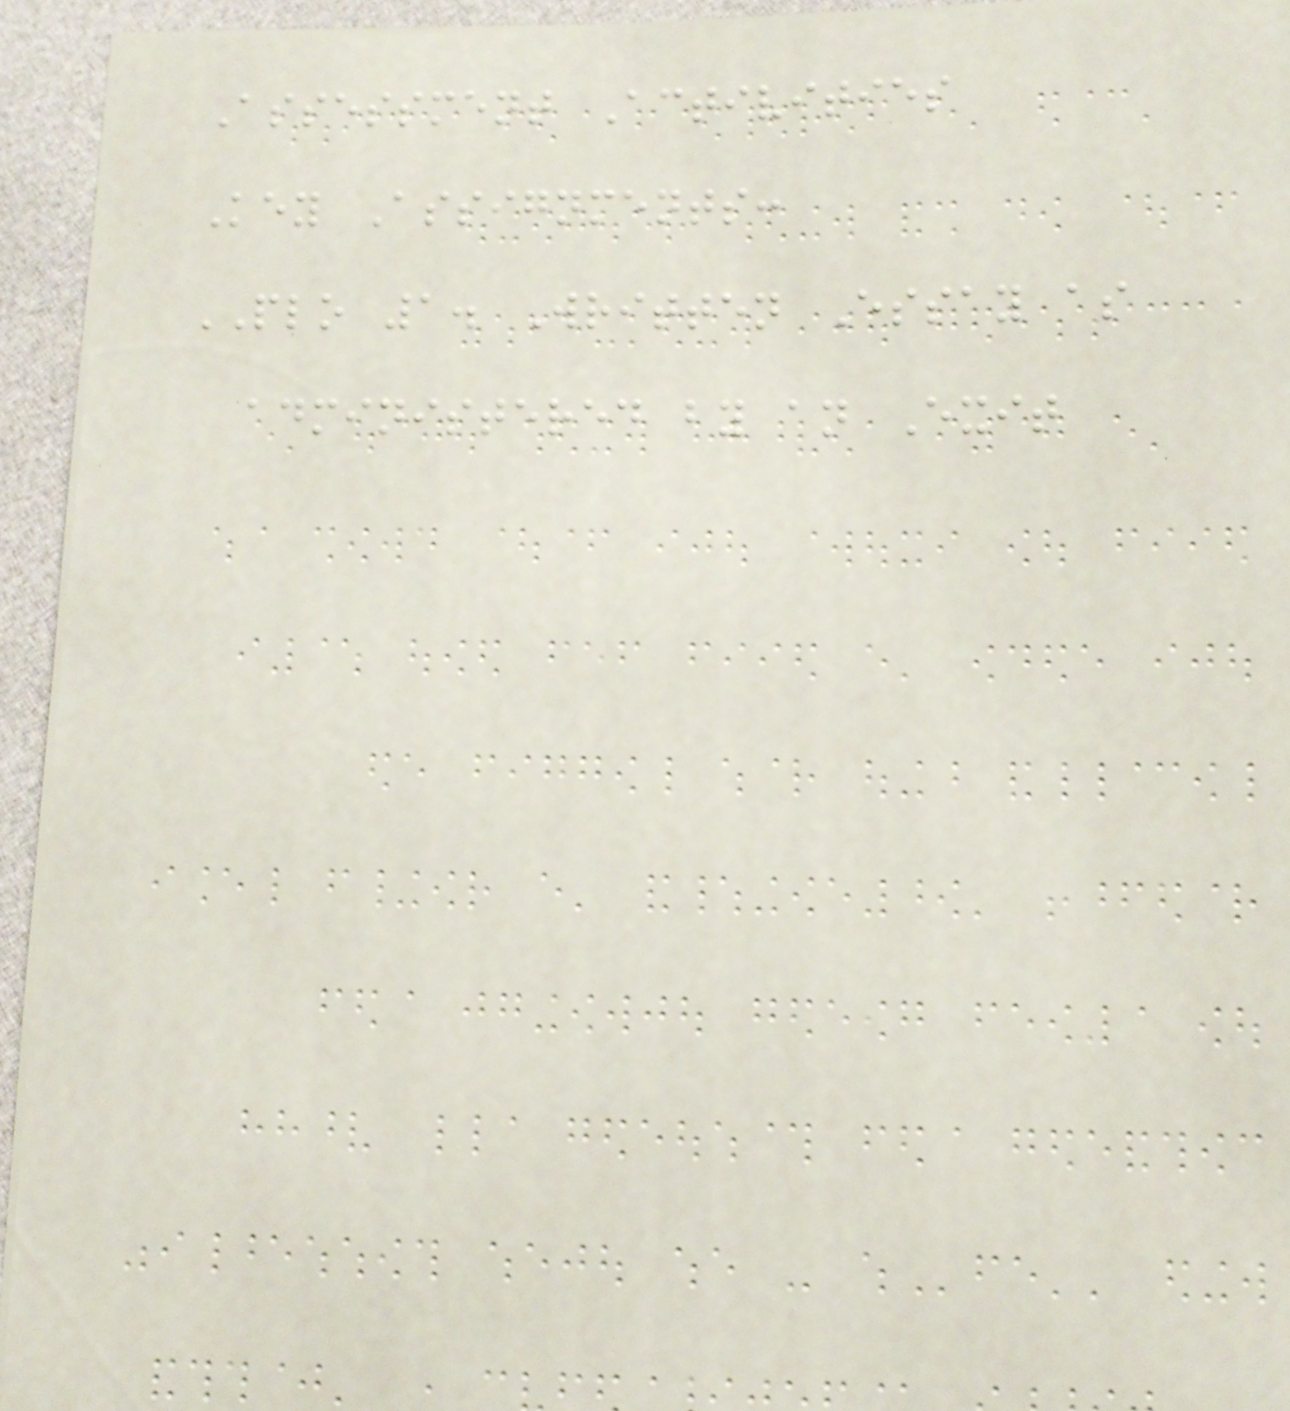Assessment Activities
Key Assignments:
PLO 1. Written Essay as
administered by an Exit
